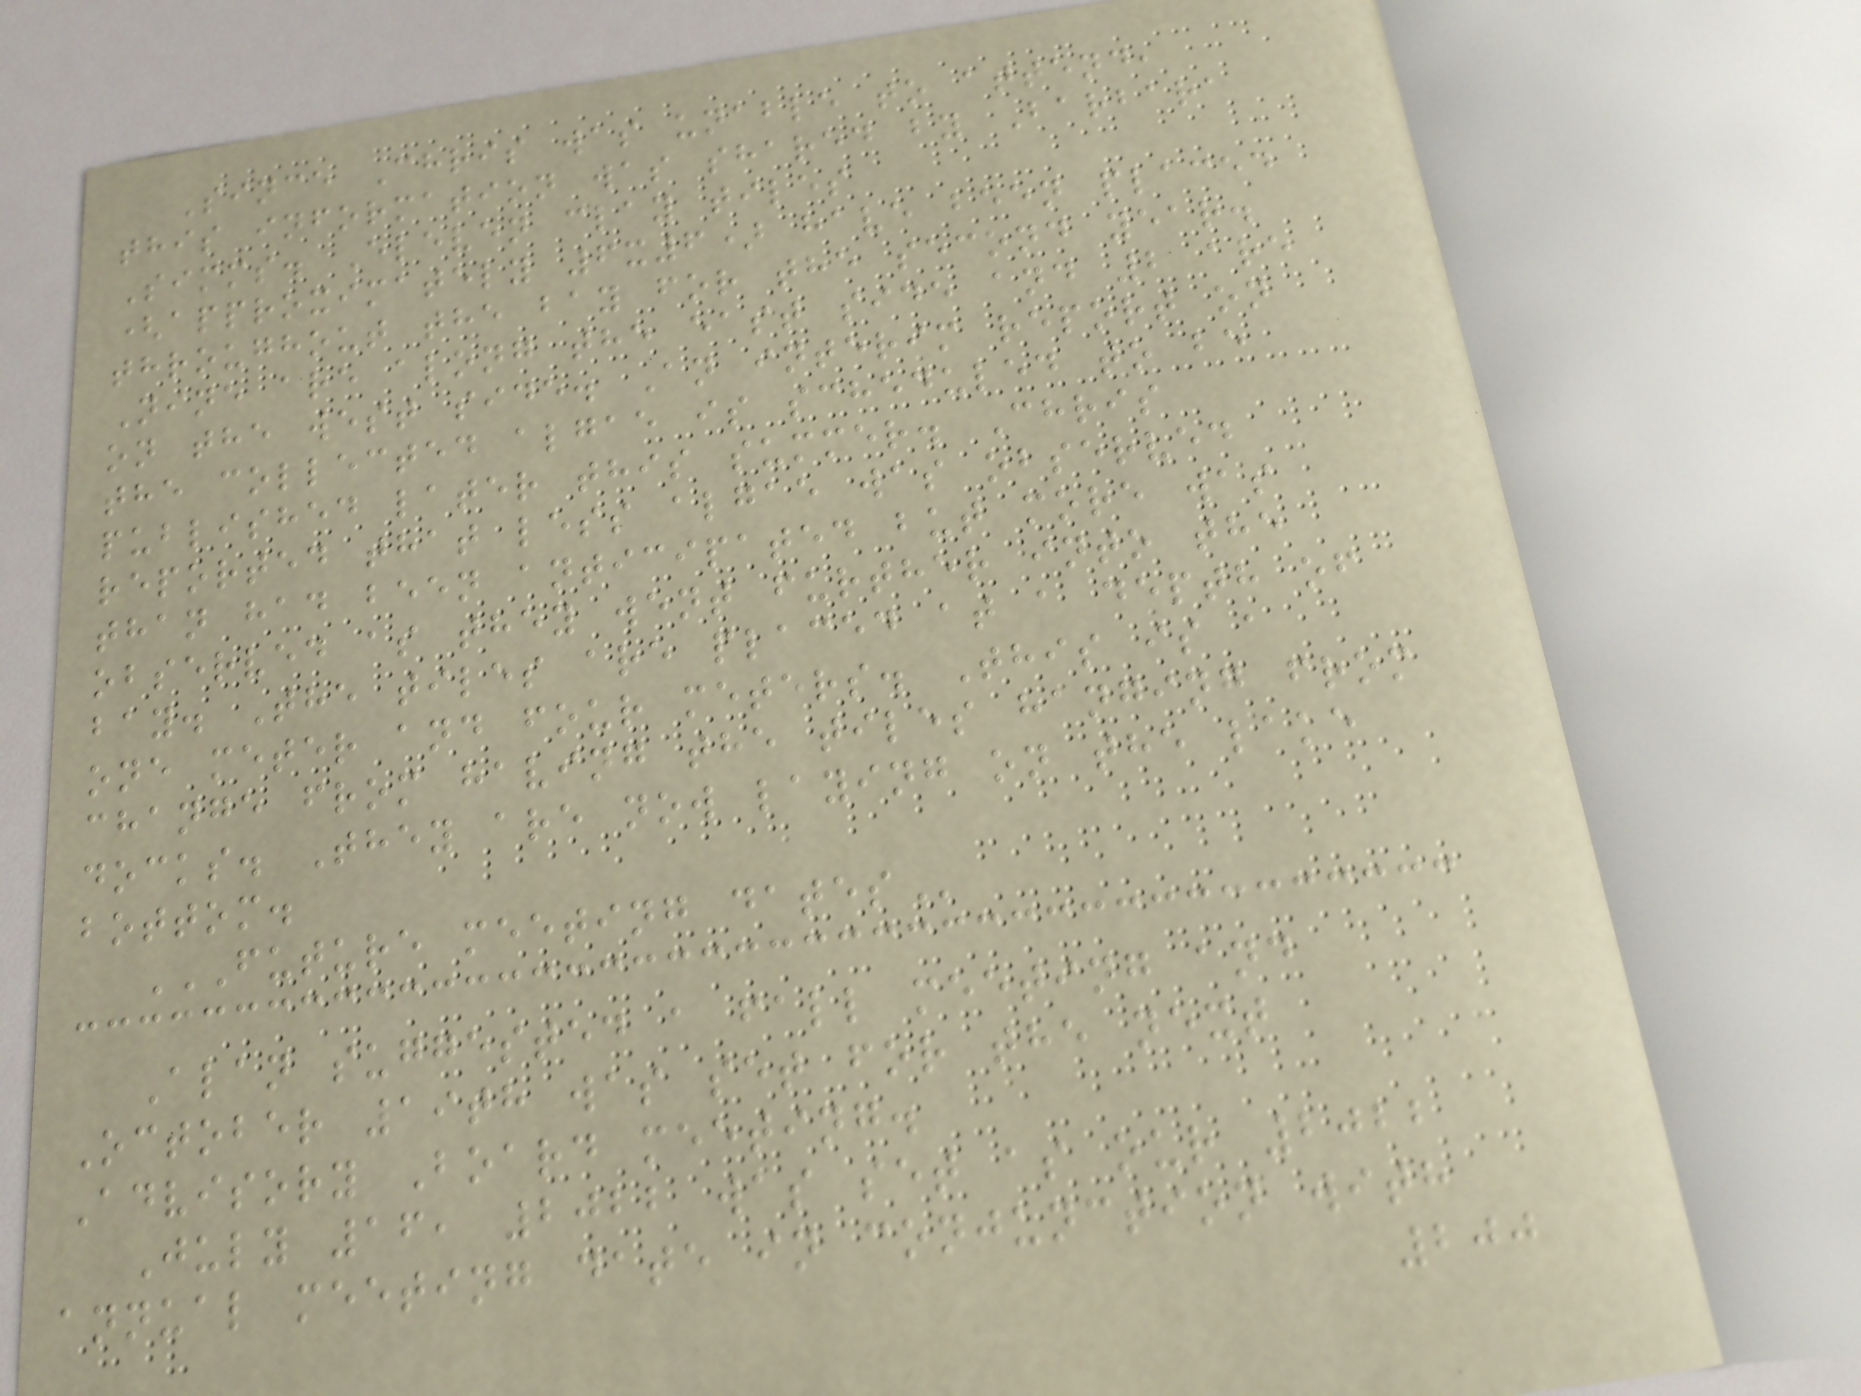Since Chris was unable to attend,
this information was shared by Barbara
Simms. Eleven clay tiles
(approximately 6x6) have been placed
throughout the bay for the second year.
Nine are along the east side and 2 are
on the west side. An interim report on
the collected algae is scheduled to be
published later this summer. Chris
reported that less algae was observed
than had been anticipated but more was
observed as they went further into the
bay. The tiles are placed at a depth of
one meter and four meters. This is a
change from having the tiles hanging from
docks. They are now laying on the lake
bottom.
FUTURE MEETING DATES
Alan suggested a fall meeting and
October 19th was set for the next
Advisory Board meeting.
July 16, 2022 was set as our 2022
annual meeting date in conjunction with
200
